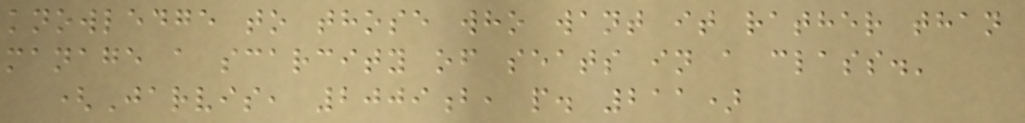knowledge to those who want it rather than
manage a scarcity of seats in a class.'
(Jarvis, 2009b, p. 211)
